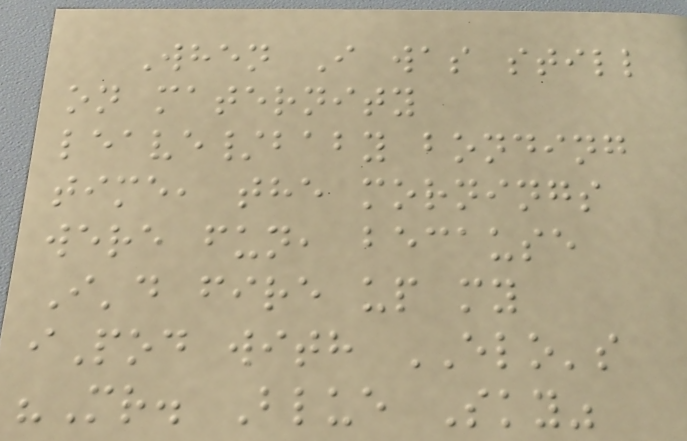When I was still
on maternity
leave/baby bonding
time, the mornings
were fun, because
I'd fire up my
iPod with ELO's
"Mr. Blue Sky"
